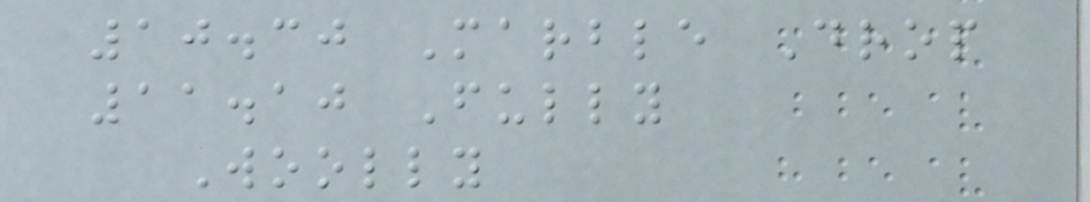10.30 Marble Drop
11.10 Fully
Woolly
